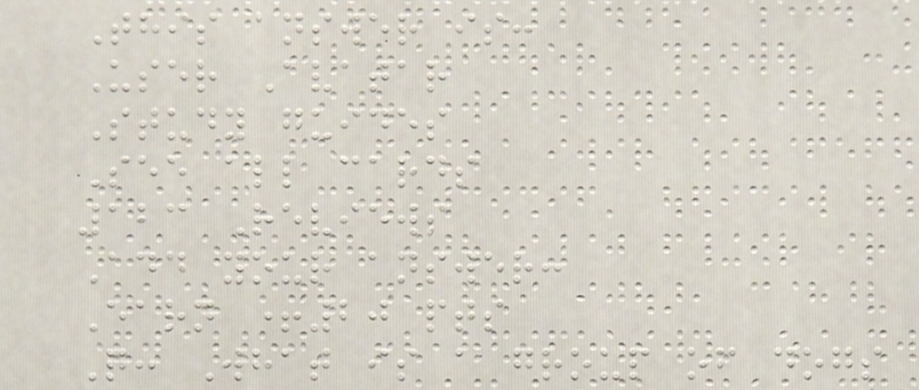This answer is:
User Avatar
Study guides
See all cards
123 Reviews
Add your answer:
Earn +20 pts
Q: What is a group of dogs
